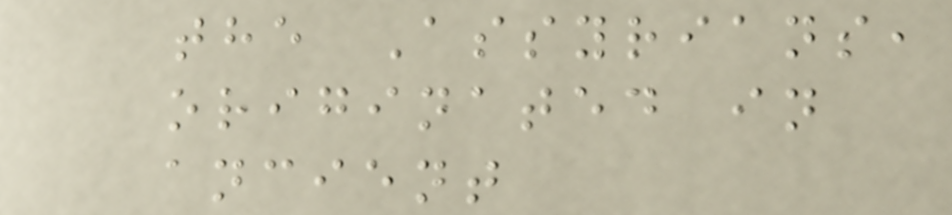the Assyrians,
originated in
ancient
